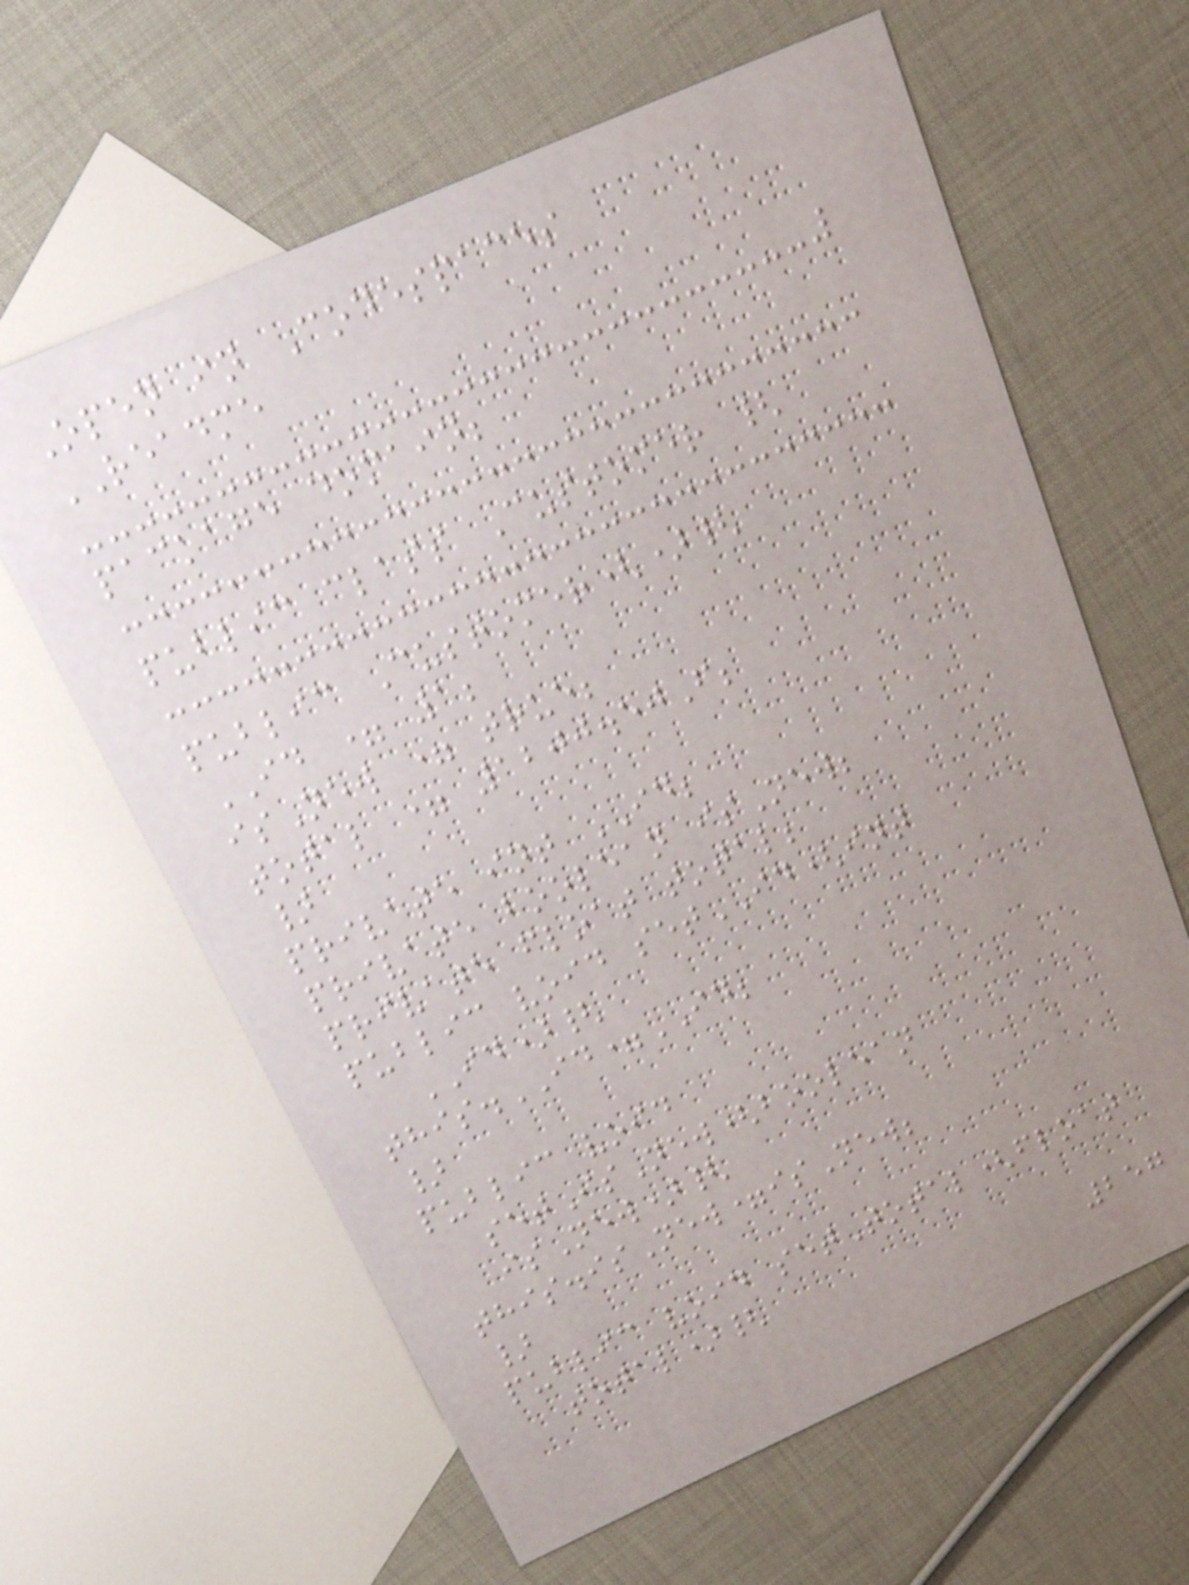Open in Codespaces
README
package domain;
public class Customer {
public Customer(){
ID = 1;
isNew = true;
total = 1200.50F;
}
private int ID;
private boolean isNew;
private float total;
public void setID(int
ID){
this.ID=ID;
}
public void
setIsNew(boolean
isNew){
this.isNew=isNew;
}
public void setTotal(float
total){
257
